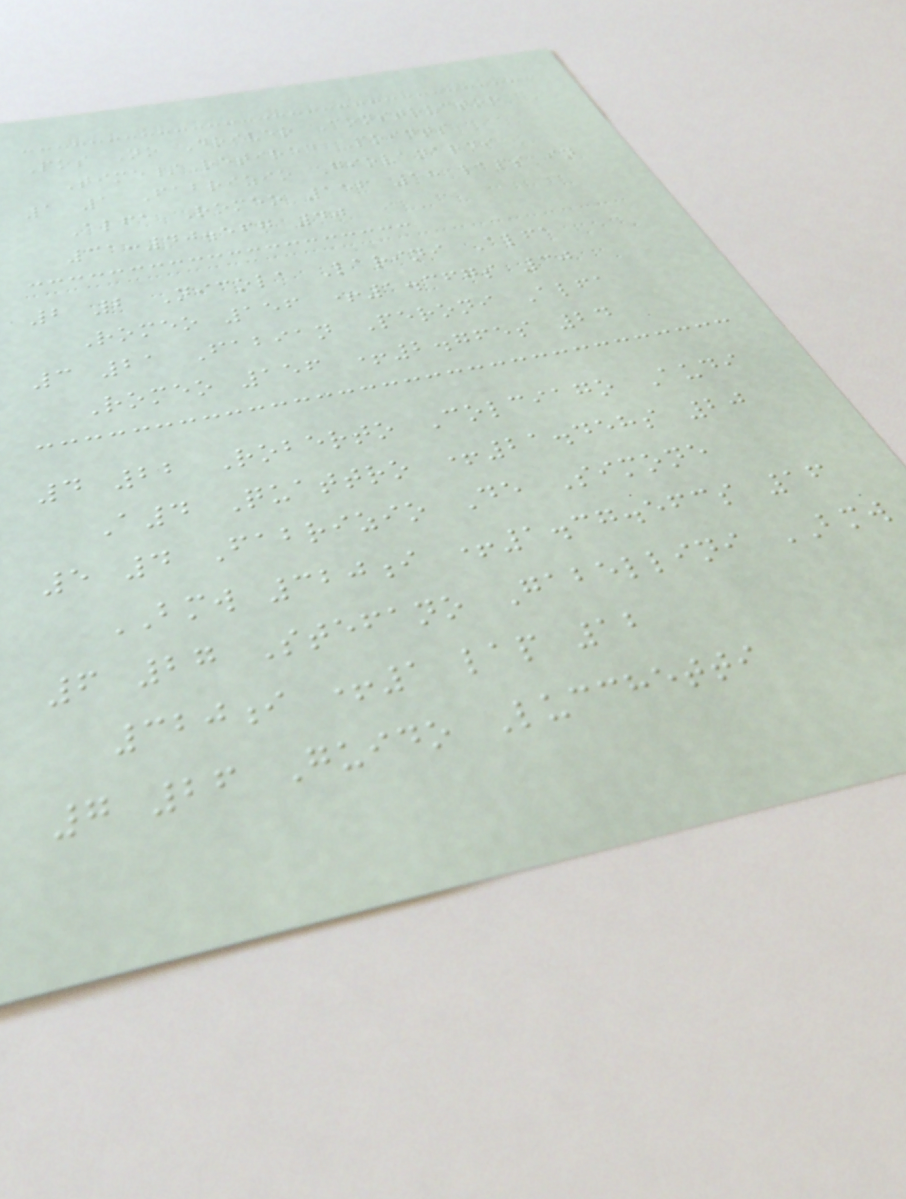Pos No Driver Constructor
Time/Retired Points
1 1 Fabrizio Giovanardi
Alfa Romeo 156 18 laps in
31:40.567 40
2 2 Nicola Larini Alfa
Romeo 156 +1.367s 30
3 21 Fabian Peroni Alfa
Romeo 156 +2.765s 24
4 22 Roberto Colciago Audi
A4 Quattro +21.458s 20
5 4 Fabrizio De Simone
BMW 320i +1.37.563s 16
6 27 Stefano Gabellini BMW
320i +1 lap 12
7 26 Guido Lucchetti
